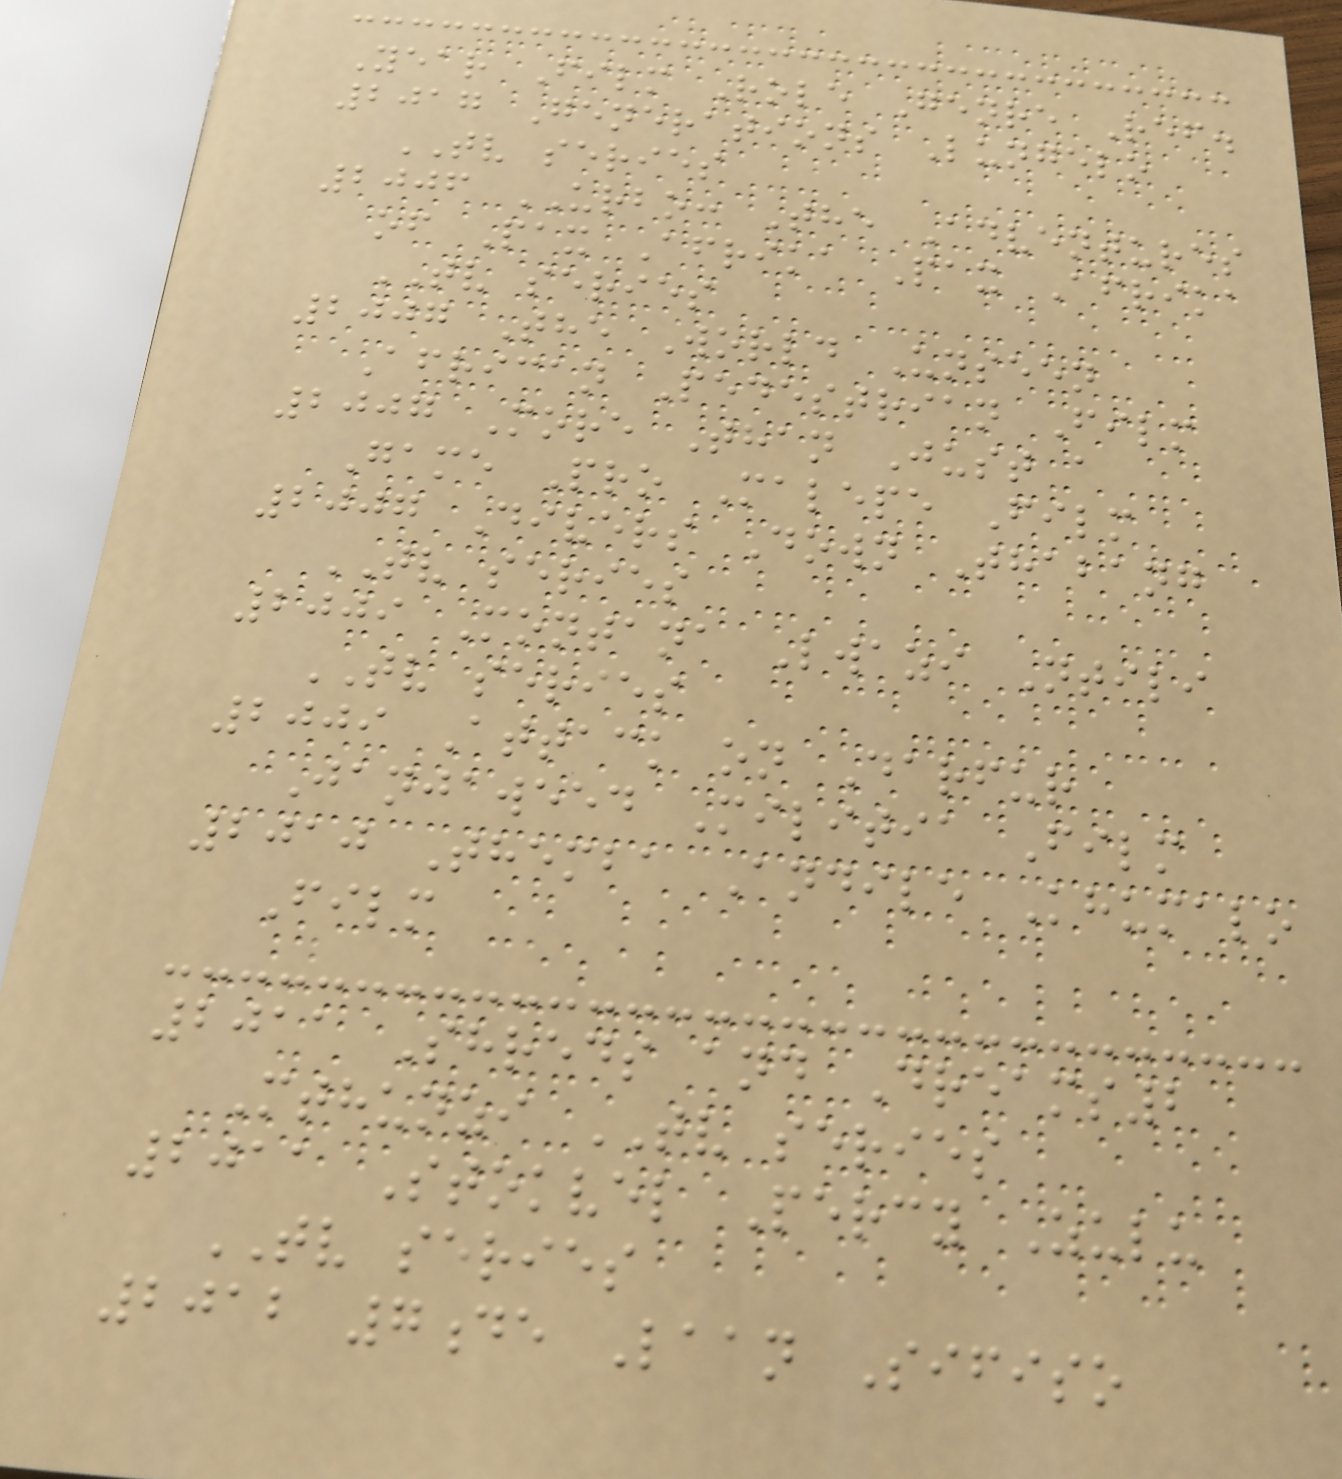Year Film Role Genre Ref.
2017 Generations Lungelo
TV series
2006 URBO: The Adventures
of Pax Afrika Pax Afrika
TV series
2007 The World Unseen
African Pedestrian Film
2007 More Than Just a
Game Pro Malepe Film
2007 Divers Down Thabang
TV series
2009 Montana Lwazi Ntili
TV series
2009 Attack on Darfur
Janjaweed Militia Film
2010 Themba Andile Khumalo
Film
2011 Shreds and Dreams2
Mthunzi TV series
2011 Stokvel Percy Zulu
TV series
2012 7de Laan Sifiso
